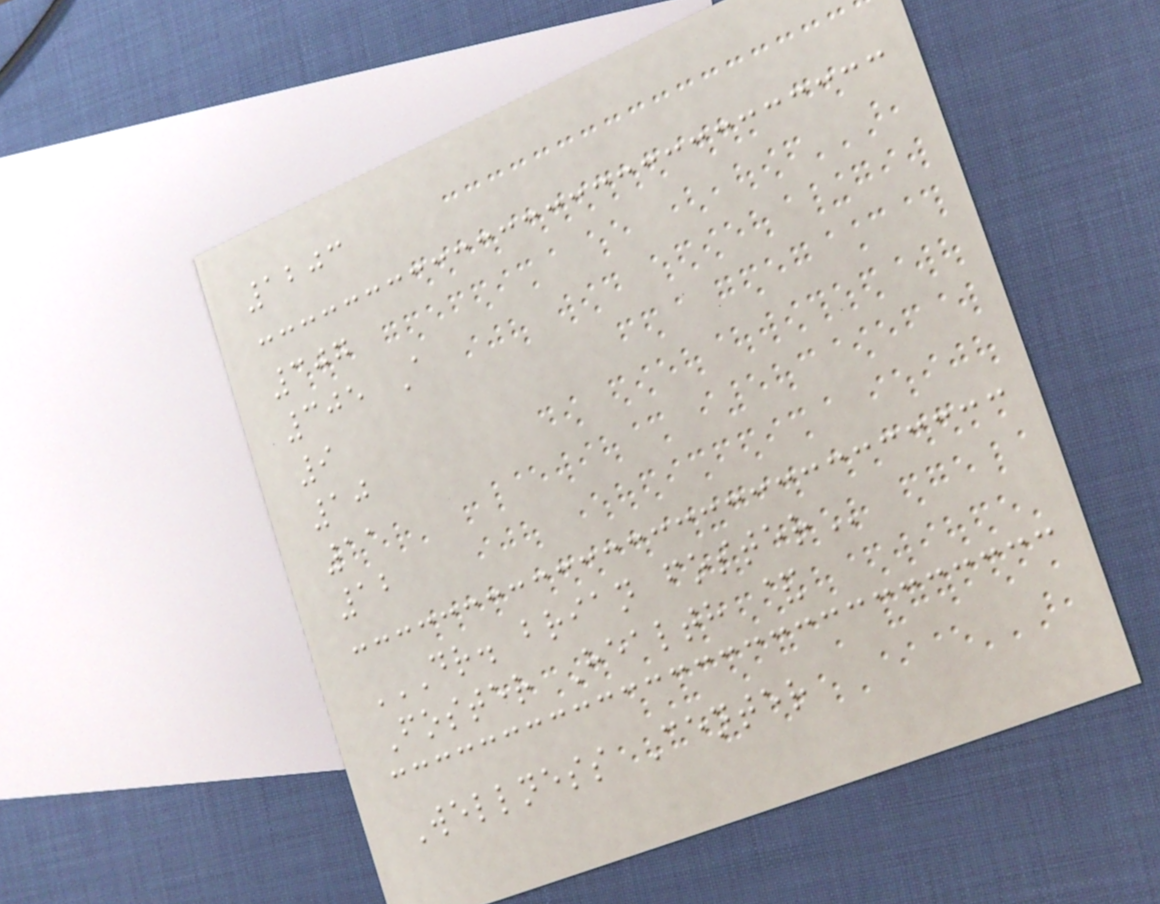1203
307
305 A
9
10
11
12
DR. BRIAN FOSTER
Foster Health &
Wellness Center
